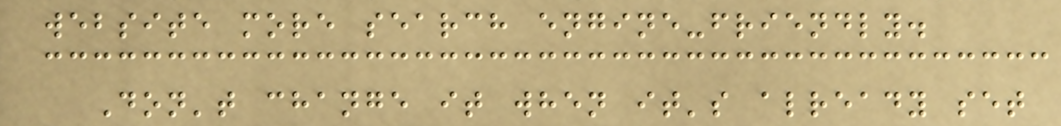website more search engine-friendly.
Don't change it when it's already set
